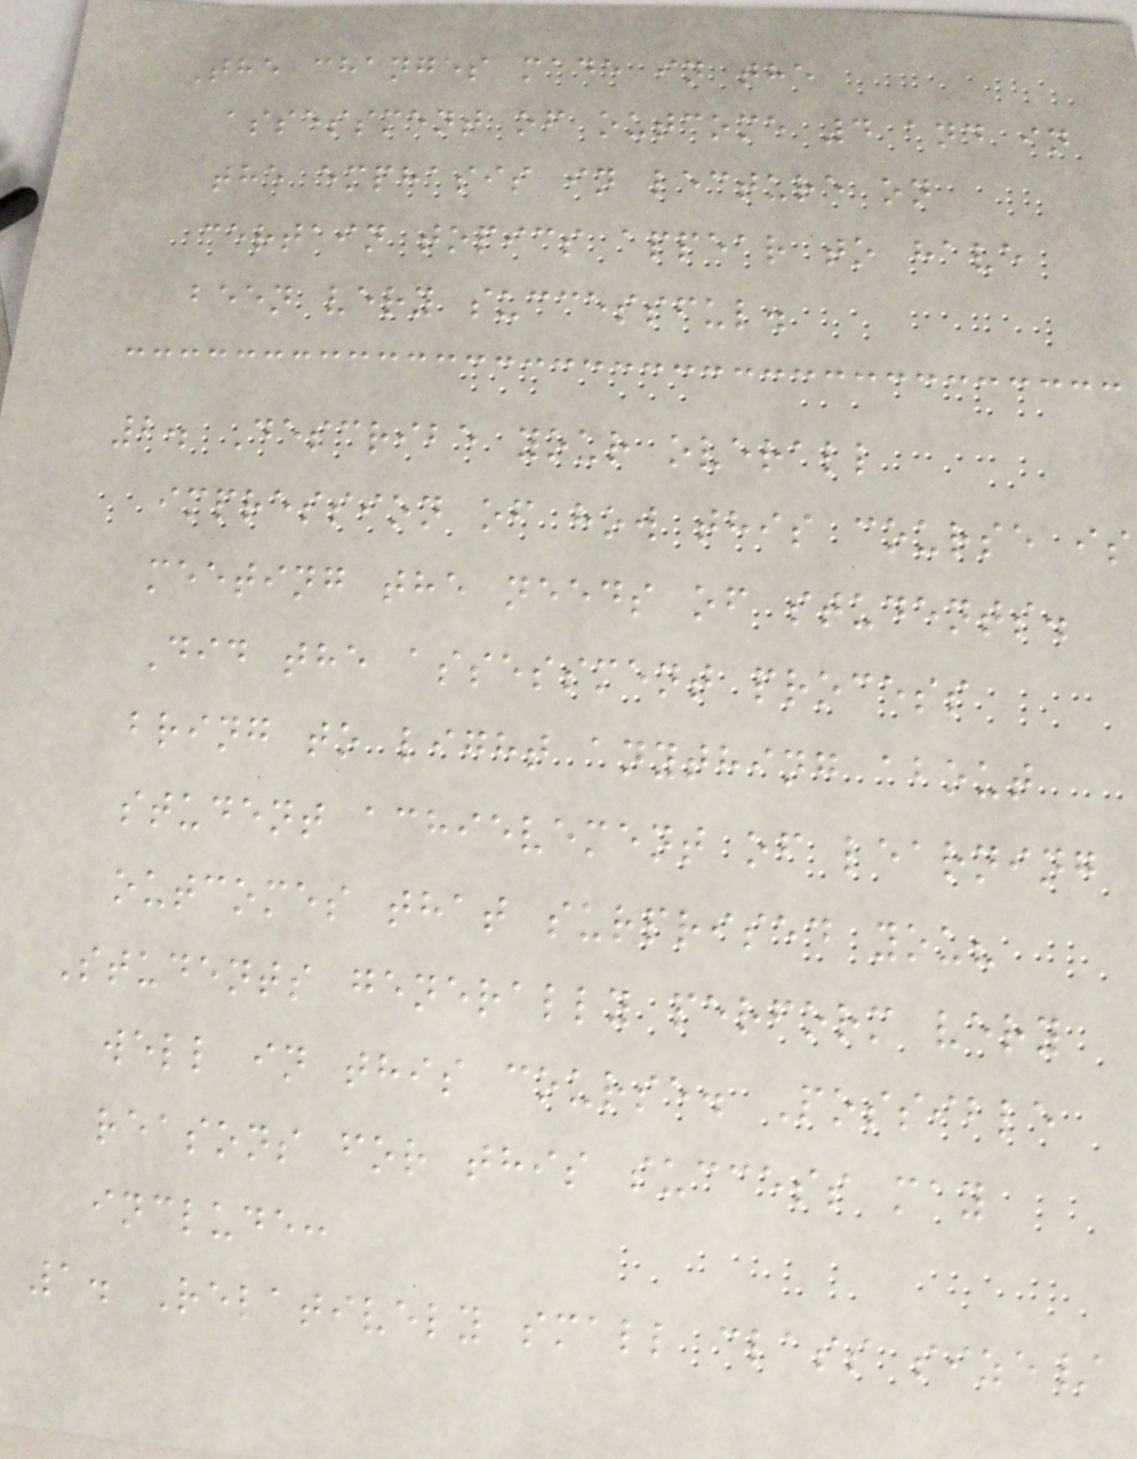The changes made in the
assessment of outcome 4 and in
the emphasis in lecture on
certain topics appear to have
been very successful.
2. Describe your overall
impression of how this course is
meeting the needs of students.
Did the assessment process
bring to light anything about
student achievement of learning
outcomes that surprised you?
Students generally perform very
well in this course. Possible
reasons for this success may
include:
1. Relatively small class size/
